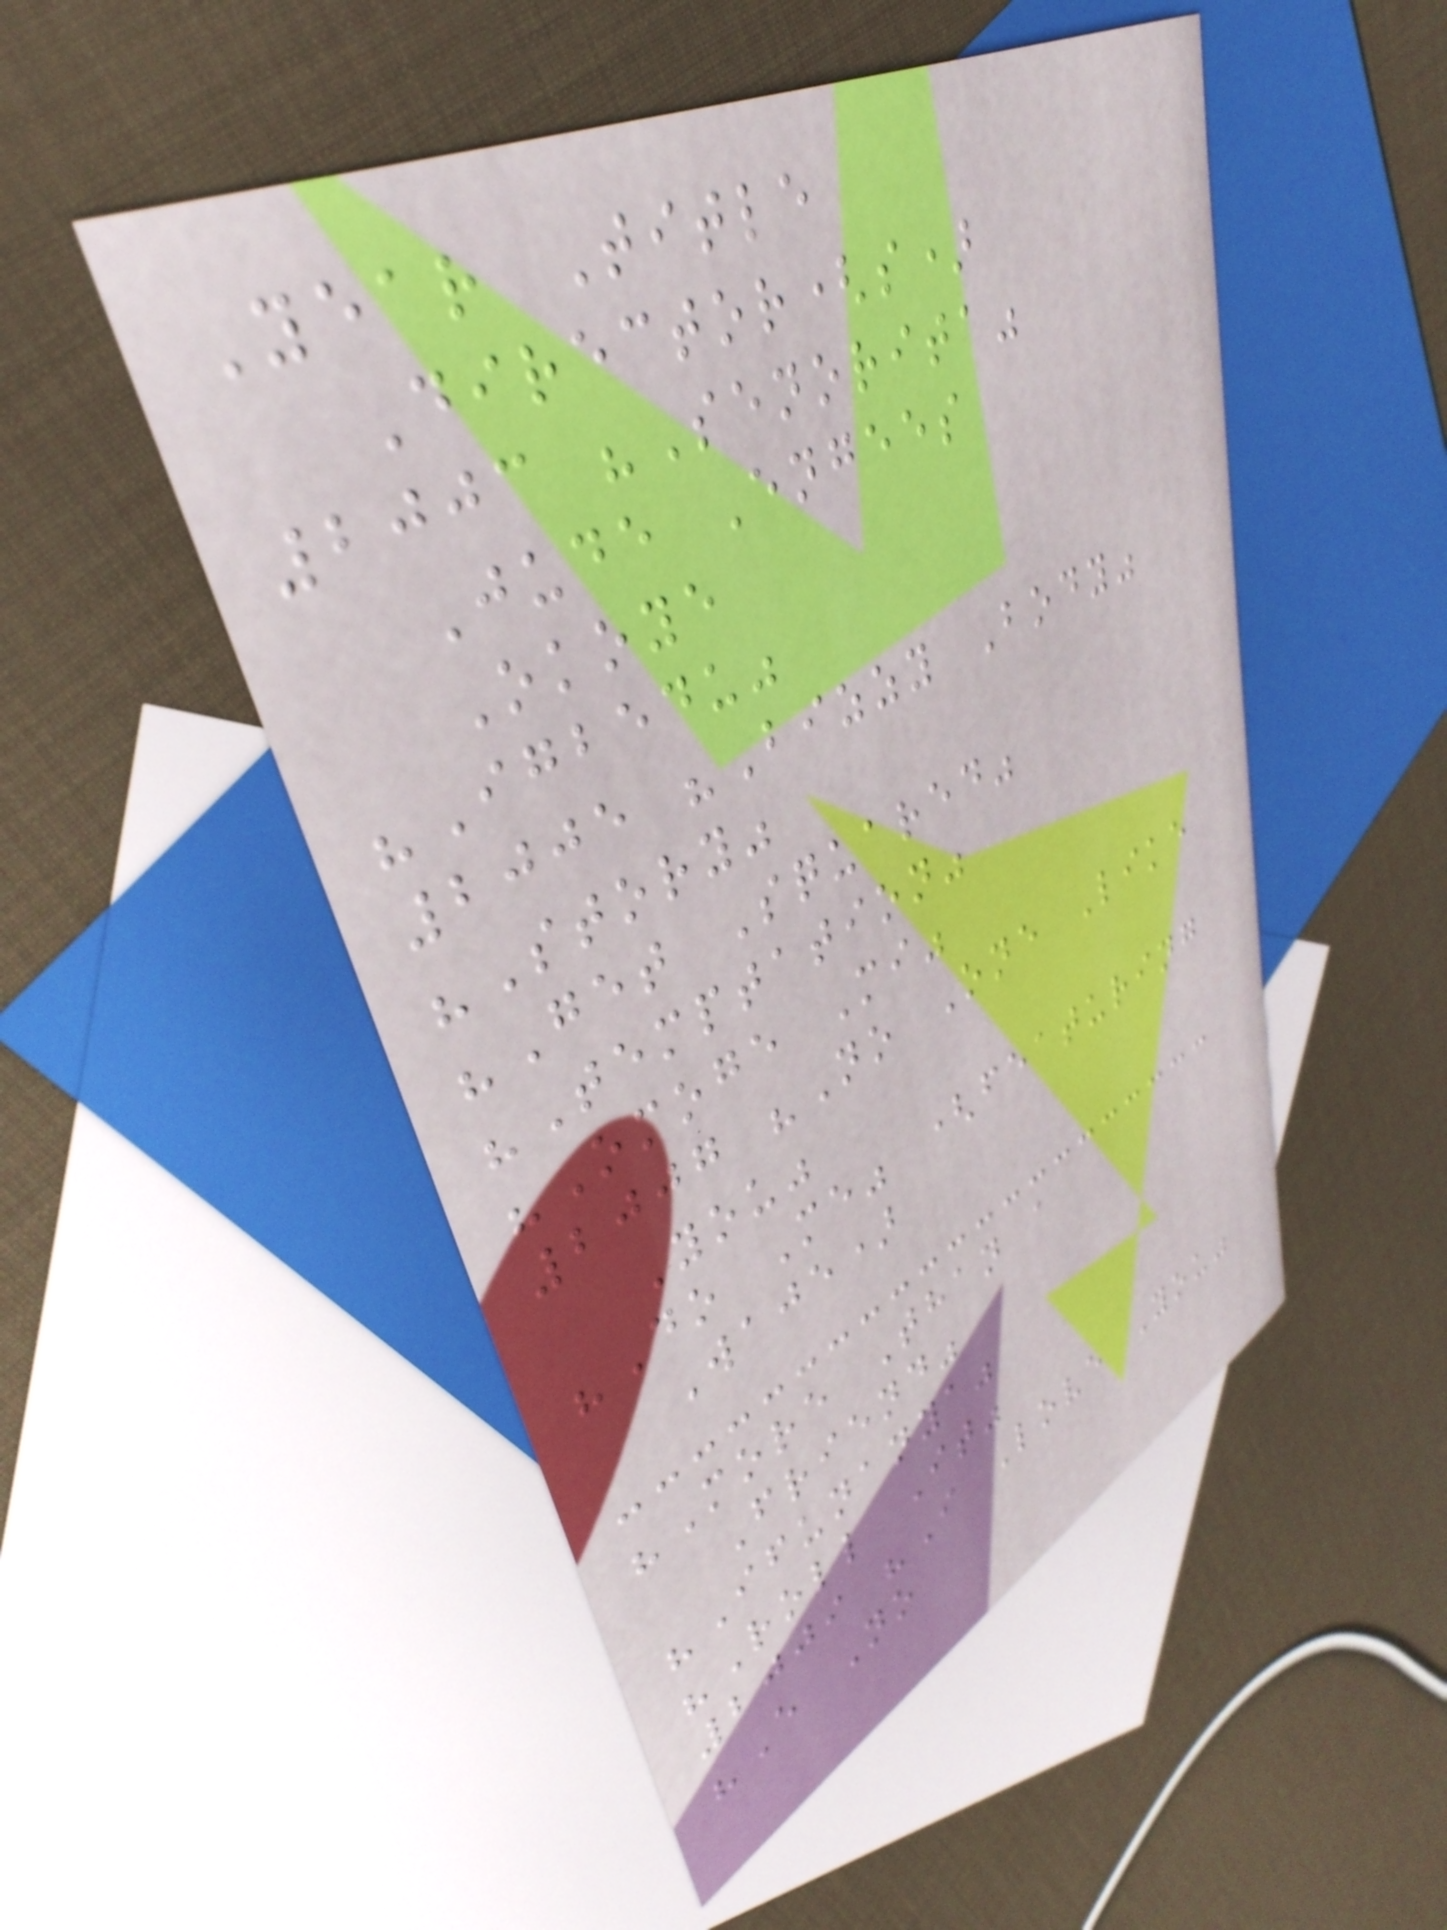Year Title
Director(s)
2003 "Senorita"
Jude Engees
Okoye
"Igbedu"
2005 "Bizzy Body"
"Story"
"Get Squared"
"Temptation"
"Omoge Mi"
2007 "No One Like
You"
"Do Me" (featuring
Waje)
"More Than a
Friend"
"Ifunanya"
"Roll It"
2009 "I Love You"
"E No
